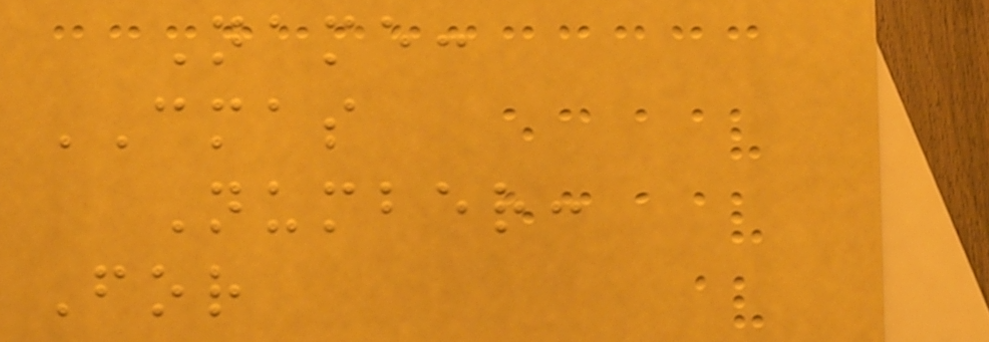Name:
CMAS
Number:
For
